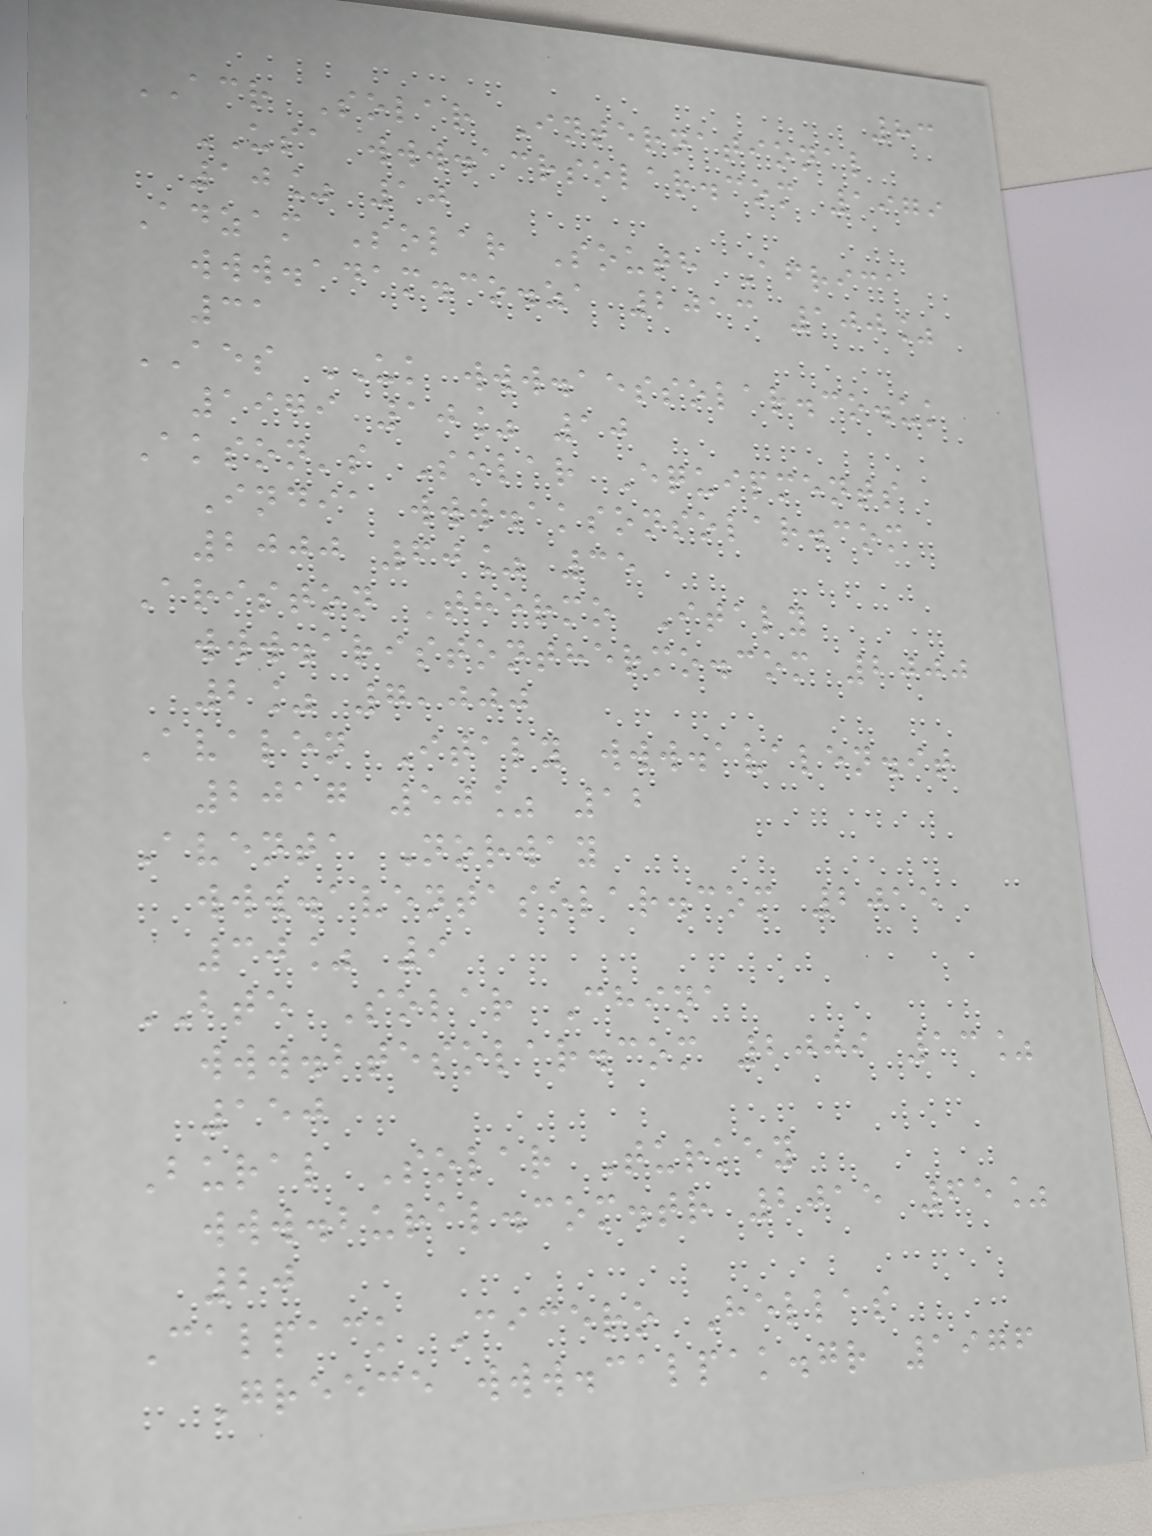83
ACR Solar International
USA www.acrsolar.com 1979
10% 10
Adzam Solar South Africa
www.adam.co.za 2013 100%
31
AES UK www.aessolar.co.uk
1979 10% 10
Akson's Solar Equipments
India www.aksonsolar.com
2000 60% 35
Ariston Thermo Italy
www.aristonthermo.com 2000
2% 7,000
Avalen Italy www.avalen.it
2017 50% 12
Aventa Norway
www.aventasolar.com 2015
30% 9
BTE Solar China
www.btesolar.com 2009 13%
150
Bural Solar Turkey
www.bural.com.tr 2015 65%
20
Calpack Cicero Hellas
Greece www.calpak.gr 1976
